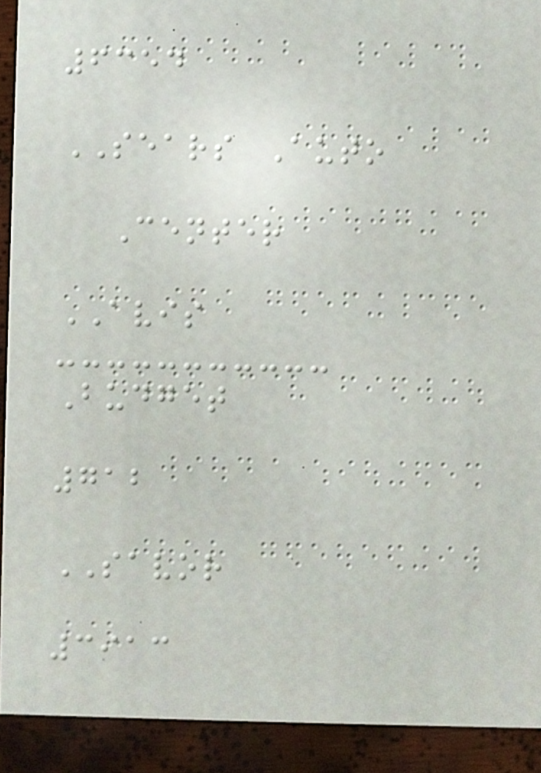6354
SEARS Auto
Center
AVIS
Budget
712
SAVOR
3913
